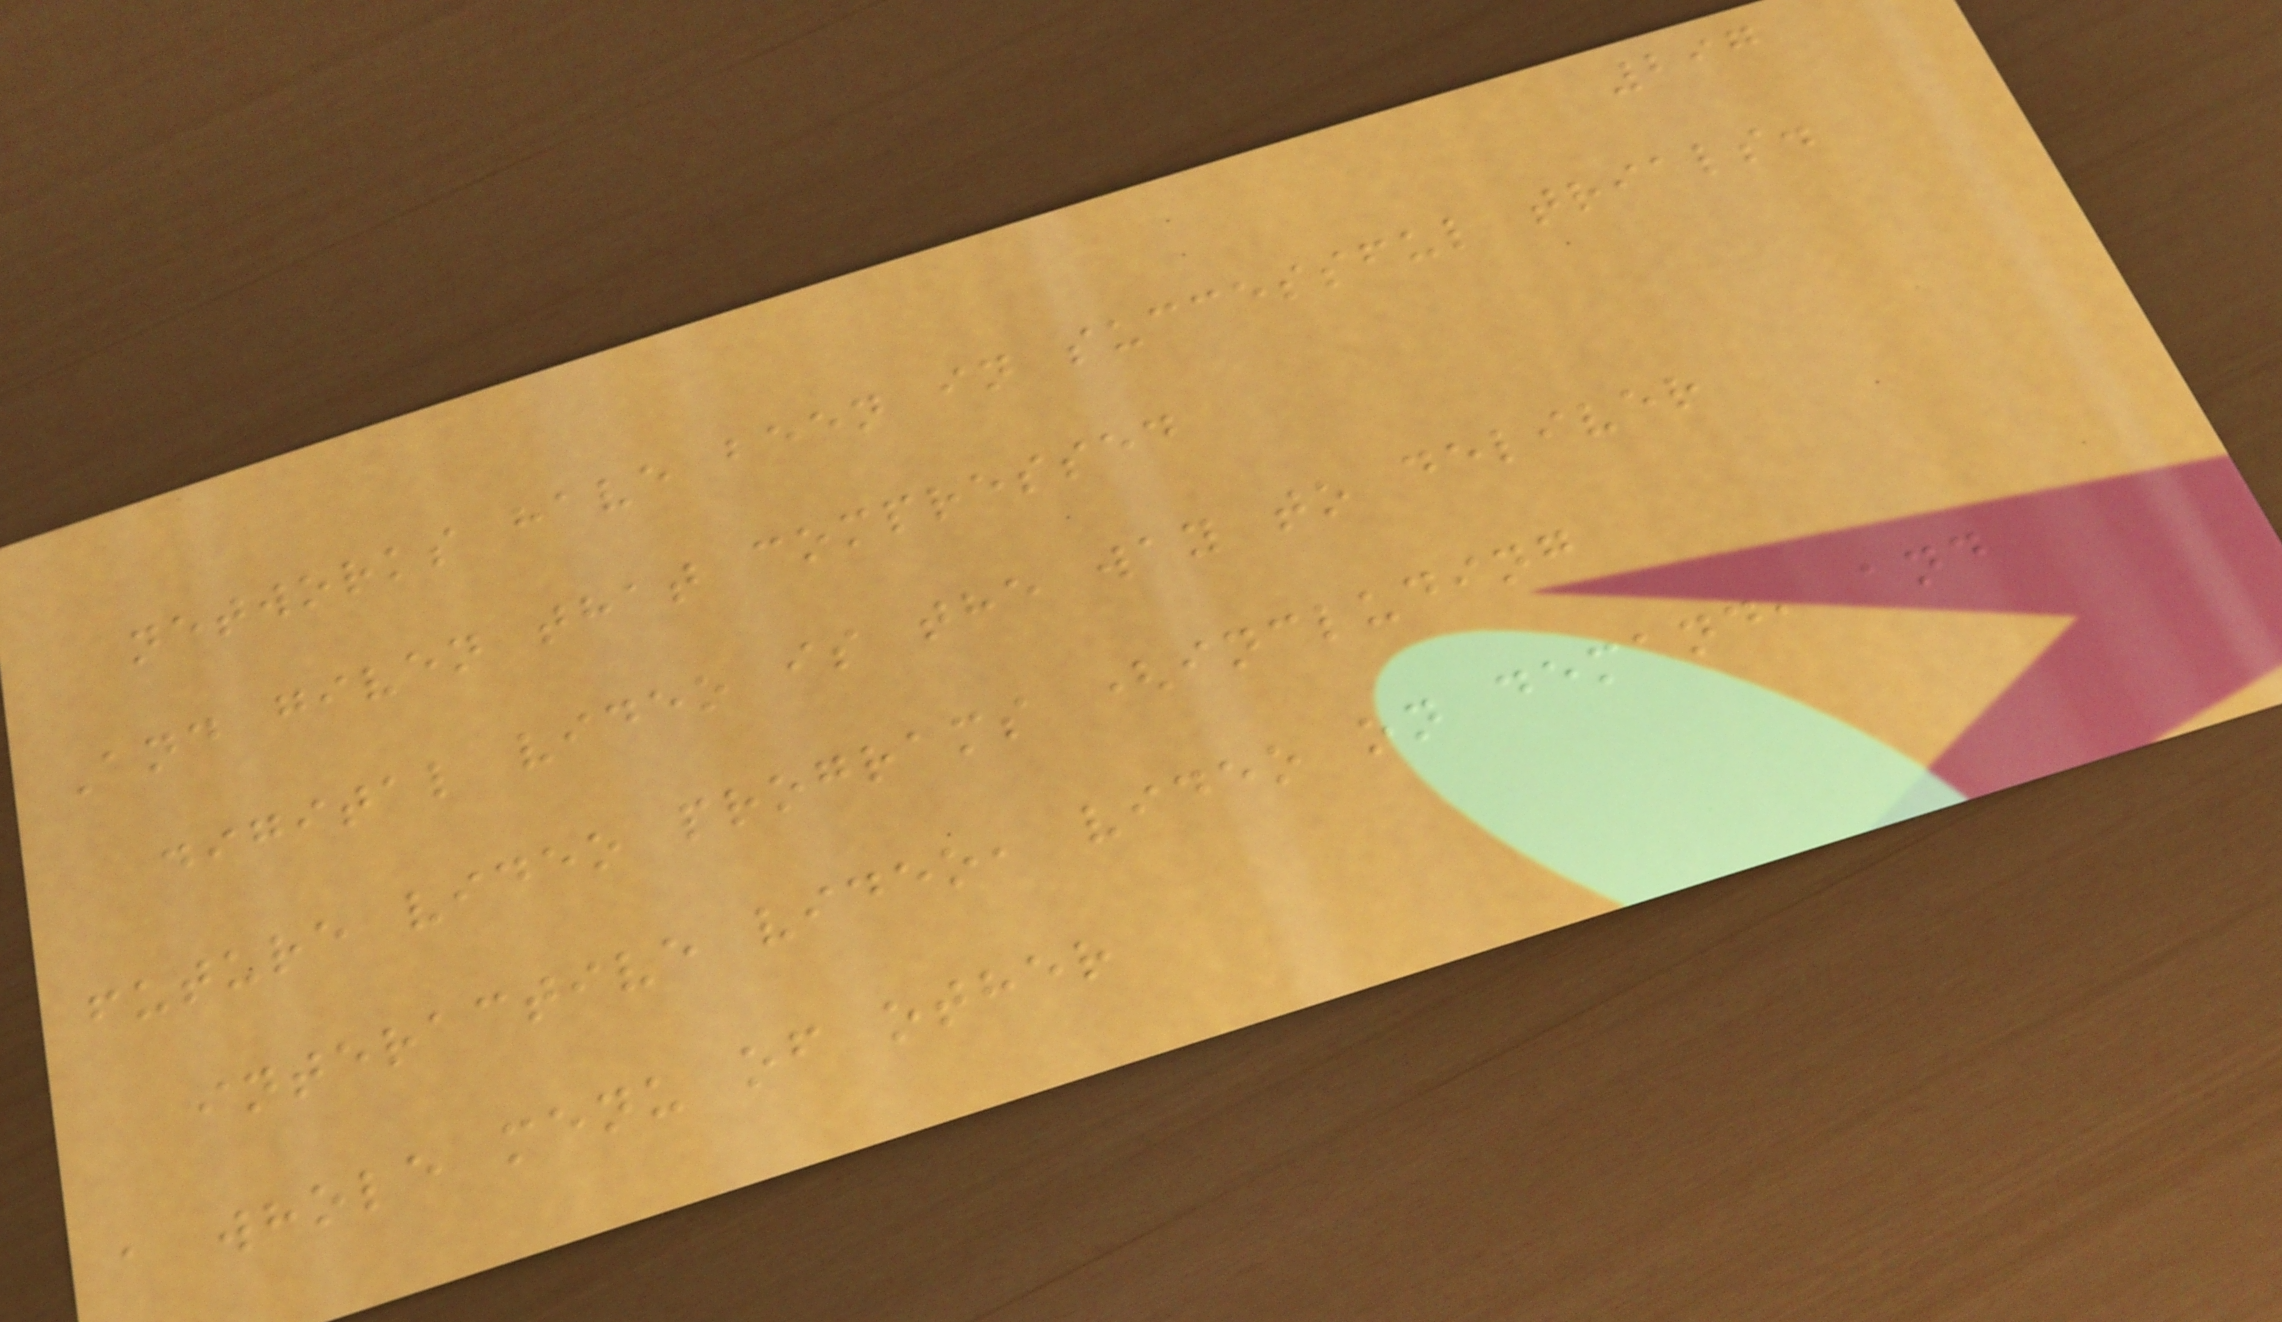297
networks have been in successful trials.
And given that compressed
digital video is the way to deliver
future video programs (including
interactive video, video on demand, and
a whole menu of other
